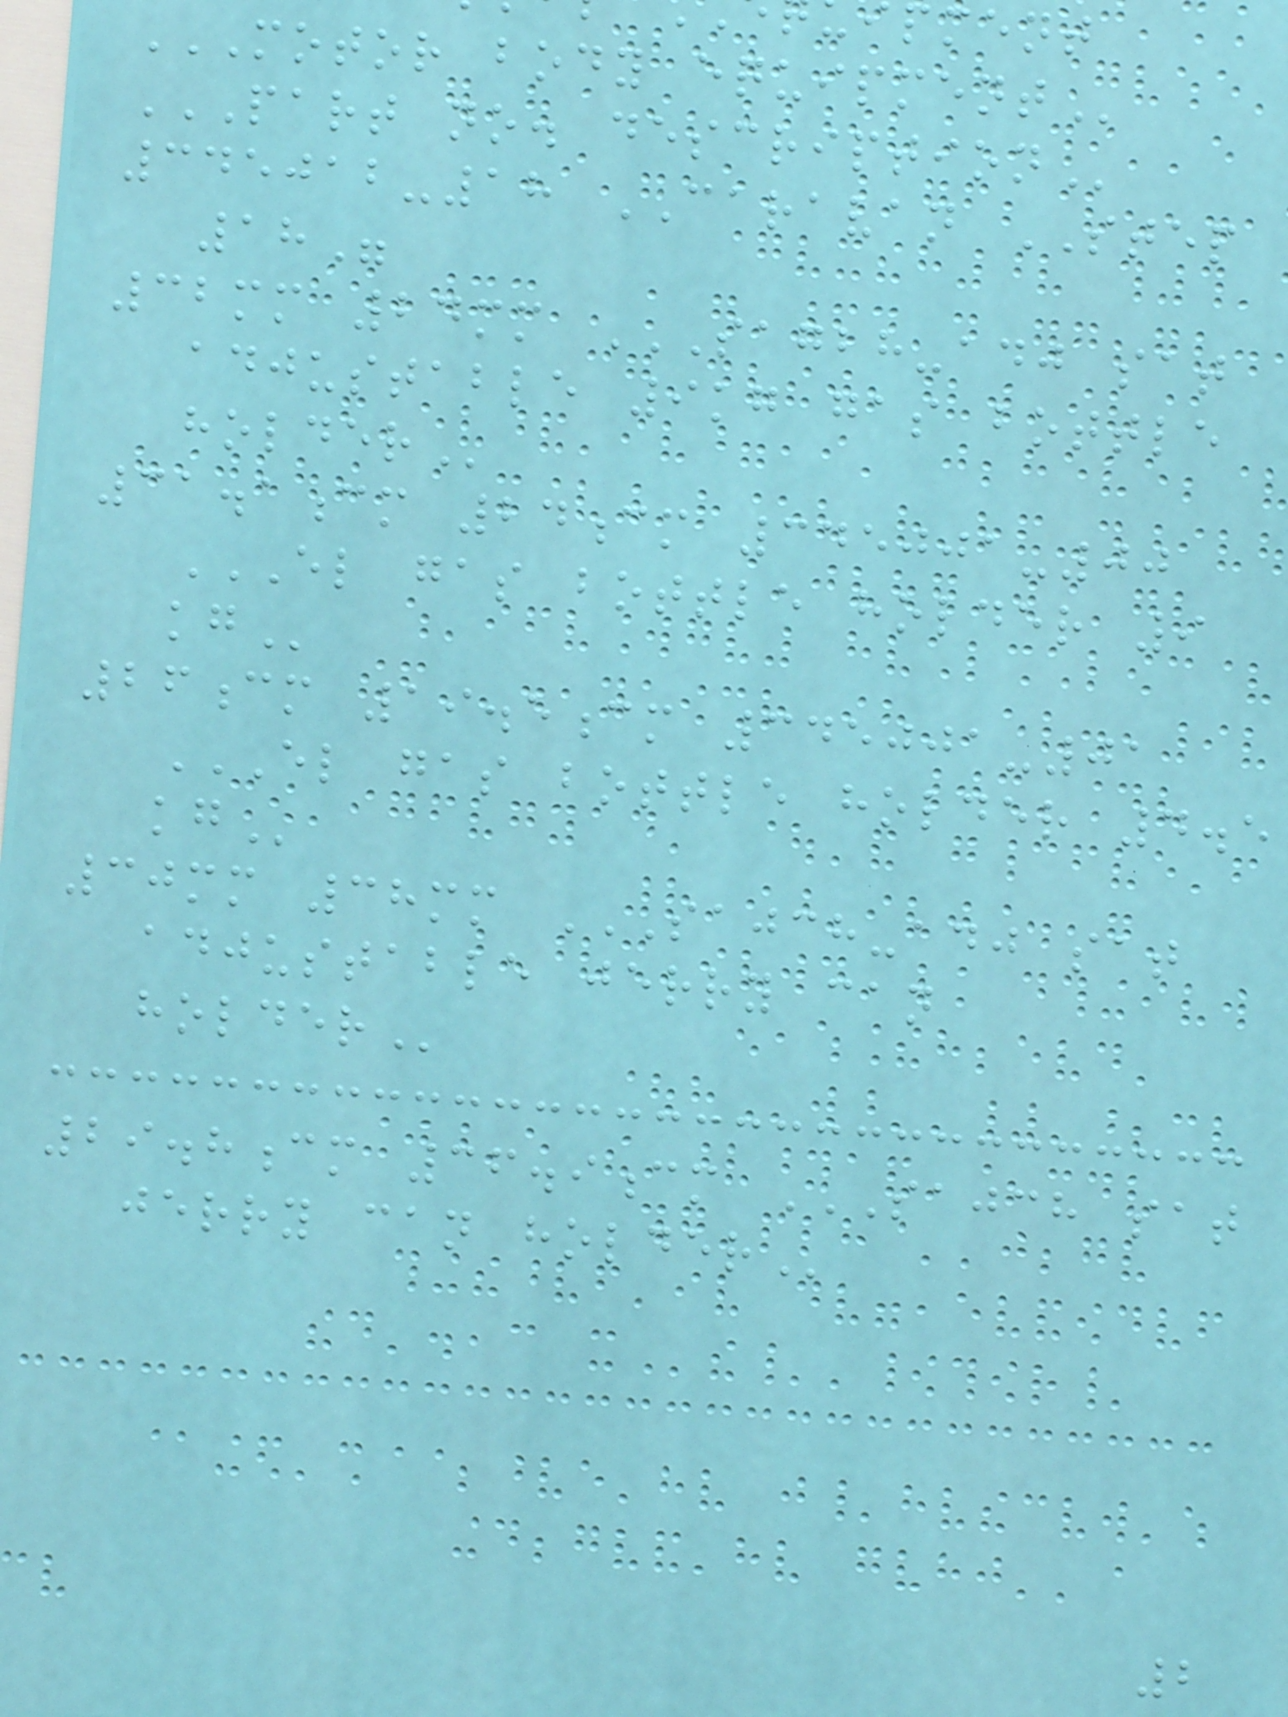MOTOR BODY EQUIPMENT
PART NO. DESCRIPTION
345012-18 CARAVAN STEP
18"
32mm 24mm SAGBH-ADJ SAT
adjustable 9kg gas bottle
31.1cm 24cm 345001-00
EL GAS BOTTLE HOLDER 9
26cm 19.5cm 345001-01
EL GAS BOTTLE HOLDER 4.5
30mm 38mm SAJCH-ADJ SAT
adjustable jerry can
29.8cm 36.9cm SAJCH SAT
jerry can
2
